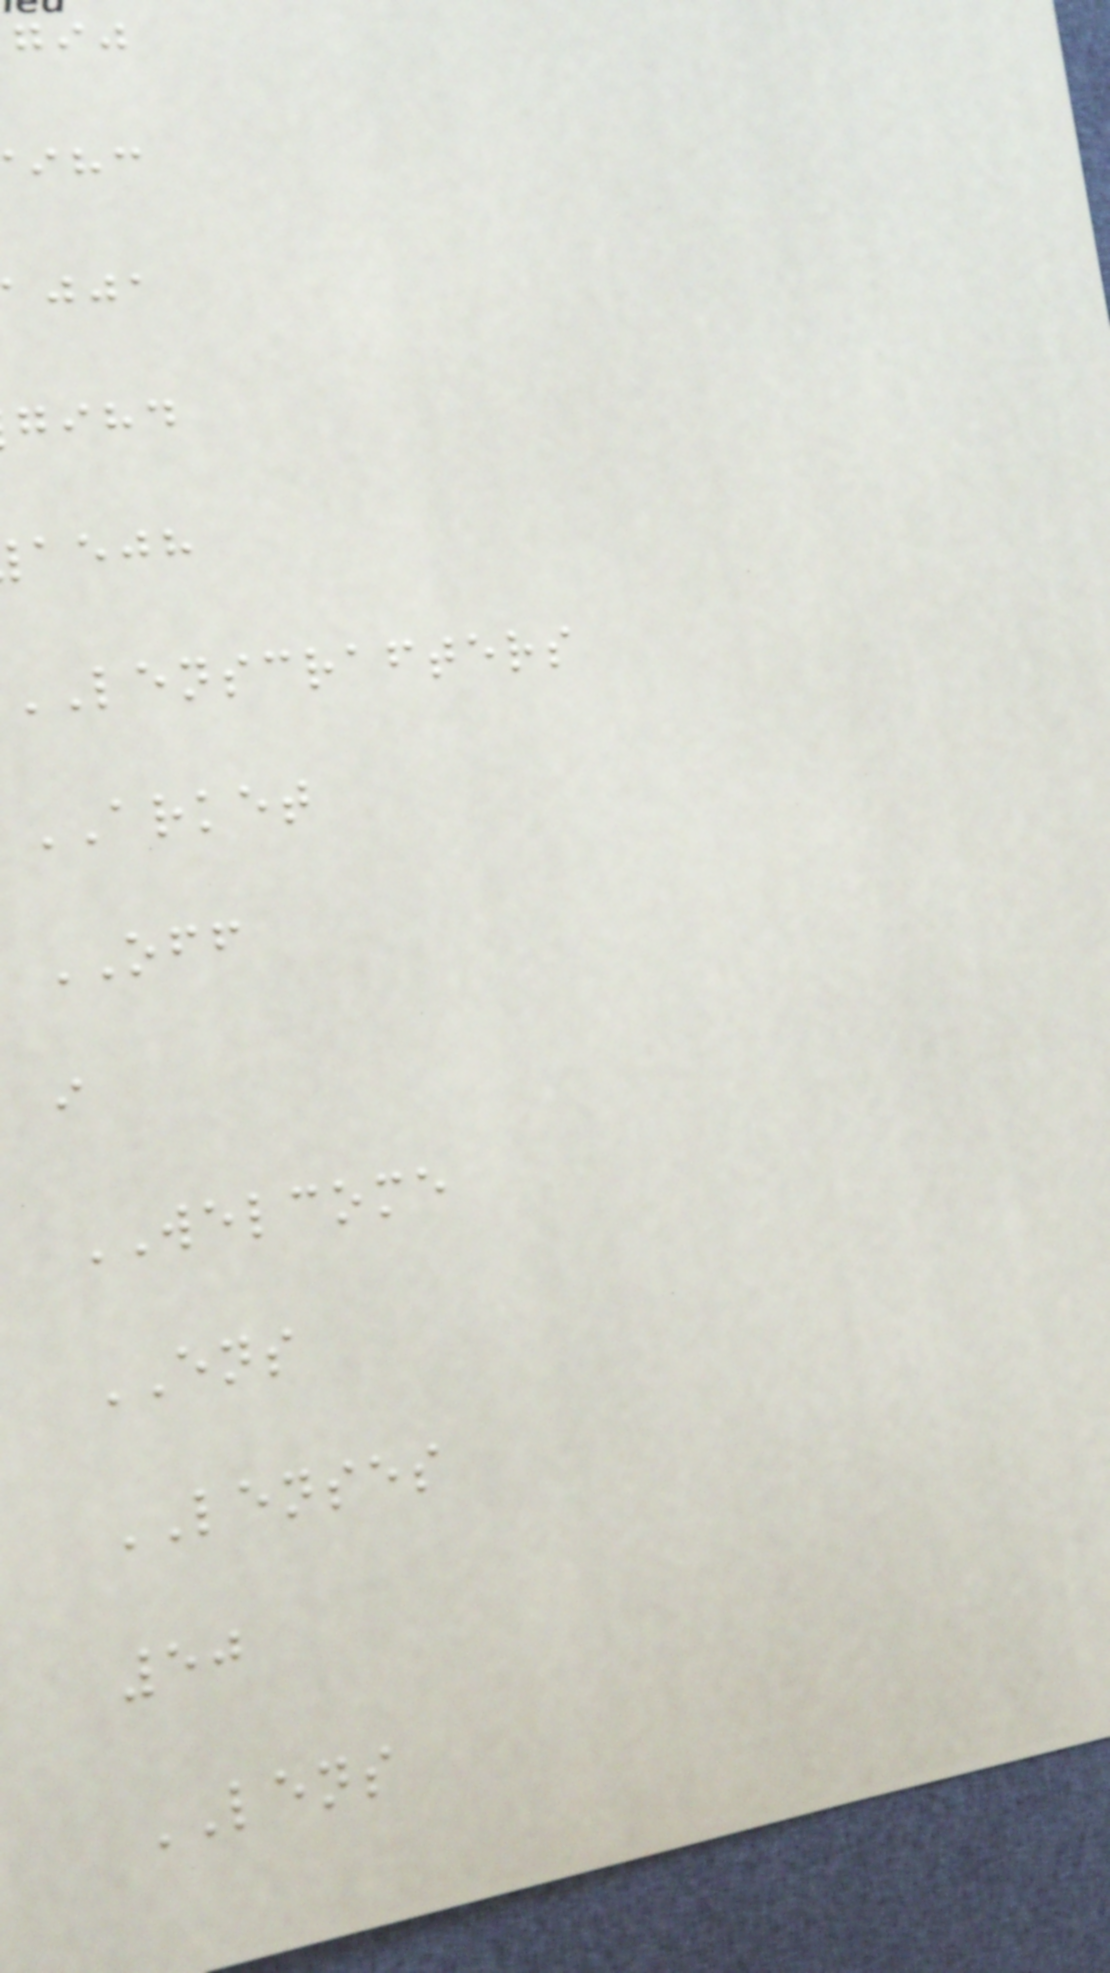ajja
gihd
aejh
LENSCRAFTERS
ARKET
OFF
i
WELCOME
ENS
LENSES
50
LENS
